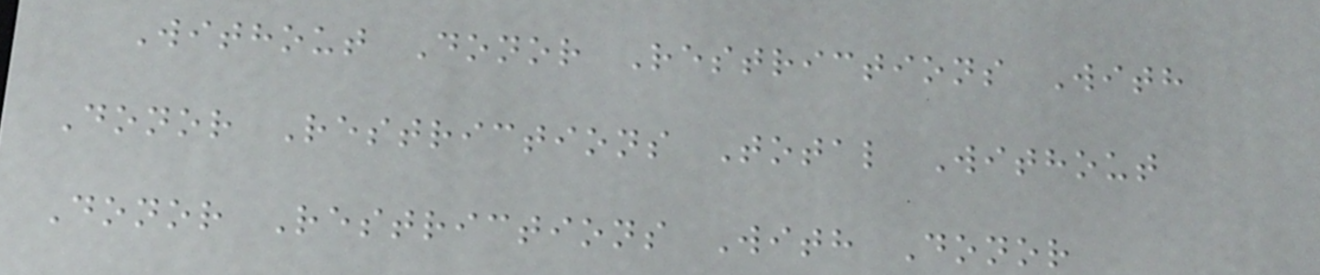Without Donor Restrictions With
Donor Restrictions Total Without
Donor Restrictions With Donor
